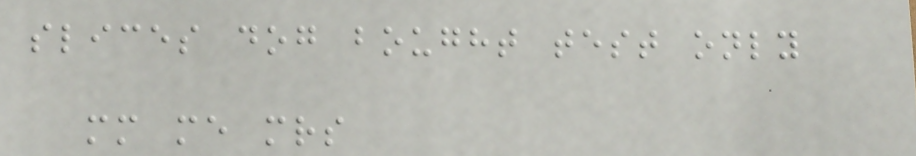slices dog bought test only
mm me mrs
